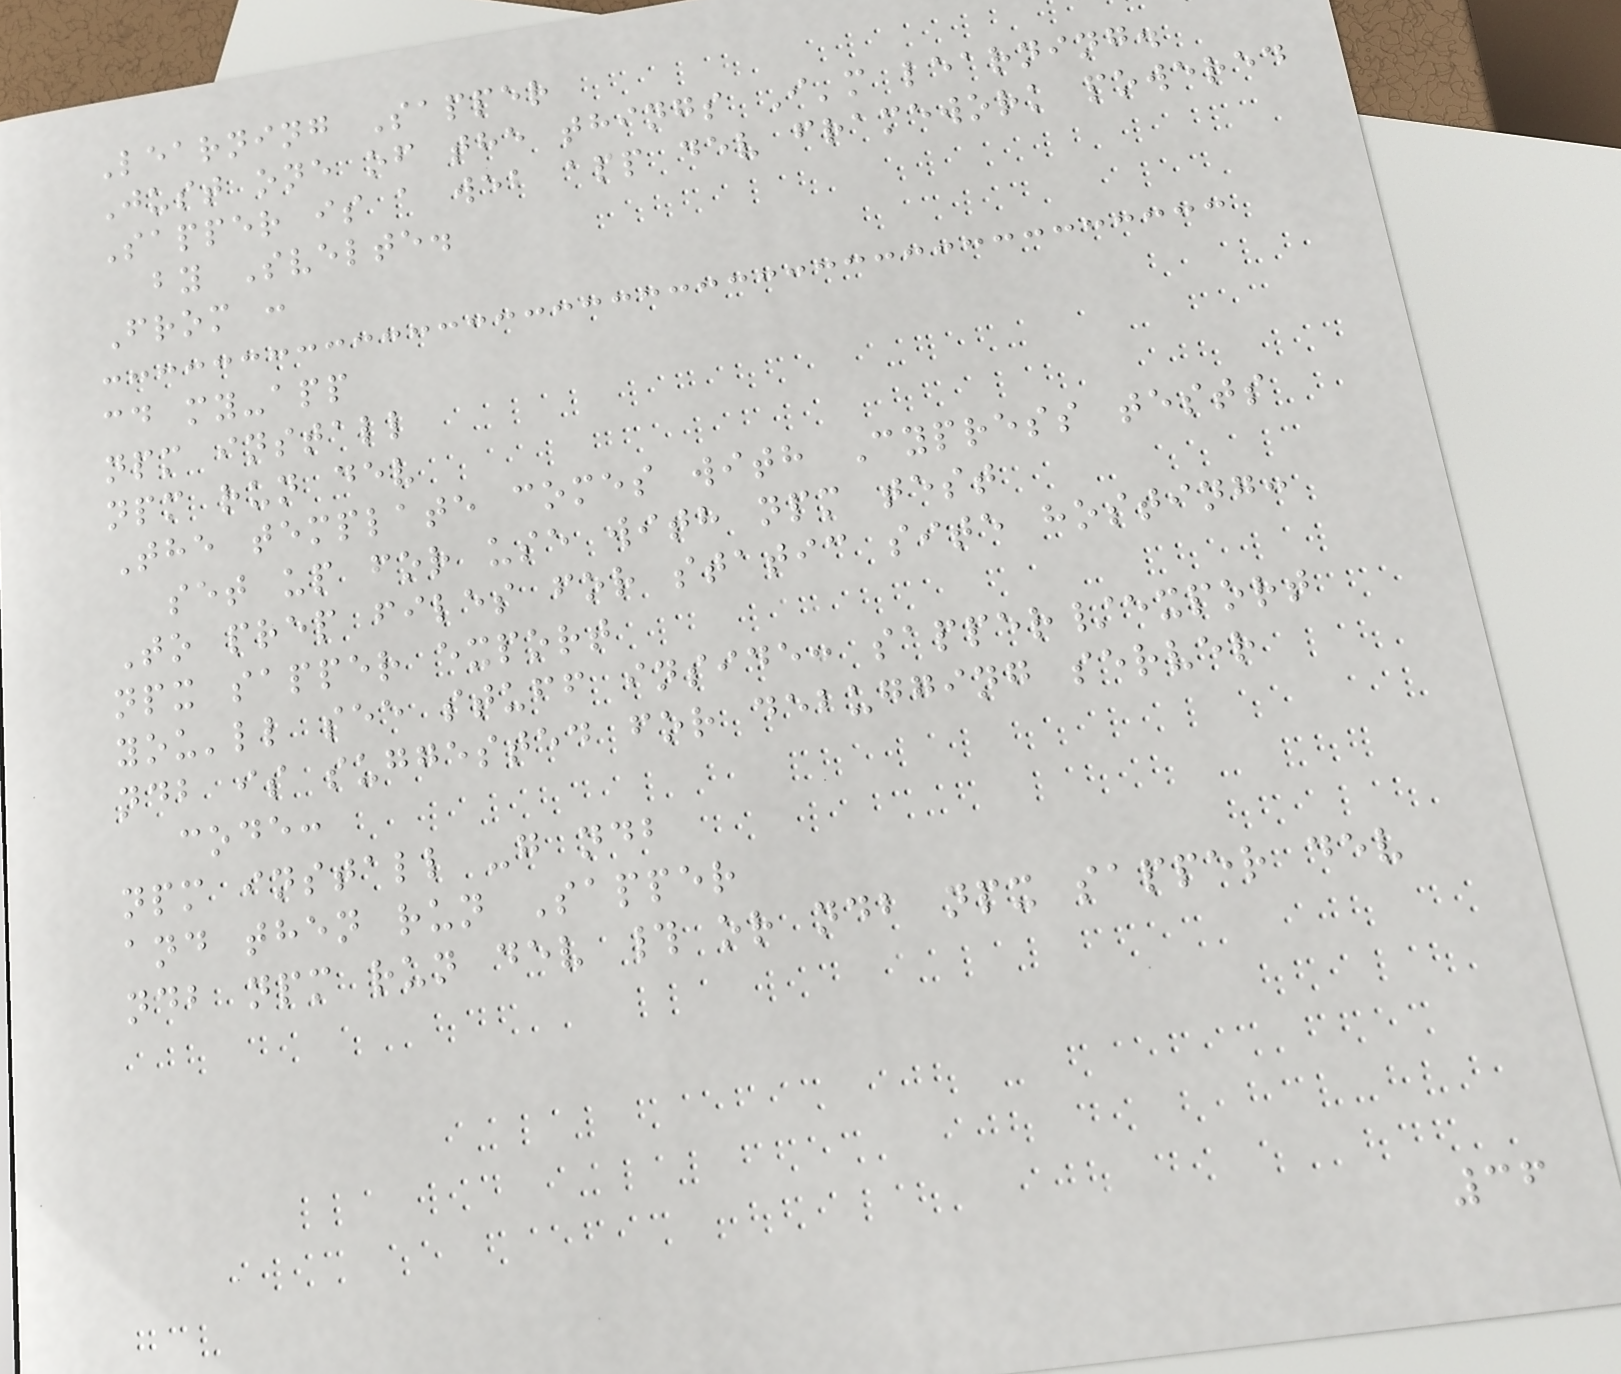Learning Sapper
Just one of the things I'm learning.
Sapper is a web app dev framework powered
by Svelte.
From :
cd my-app
npm install
npm run dev
The template comes with Cypress tests
set up for use with npm test
To prep files for static site hosting:
npx sapper export
you'll see stuff inside: sapper/export
ndb is suggested for debugging server
code:
npm install -g ndb
and then run Sapper
ndb npm run dev # or ndb npx sapper dev
36
